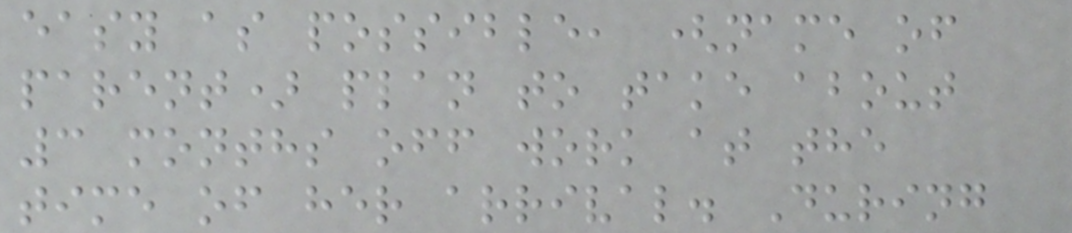easy as possible, (name of
parent) plan to take about
3 months off work at the
time of her arrival. During
